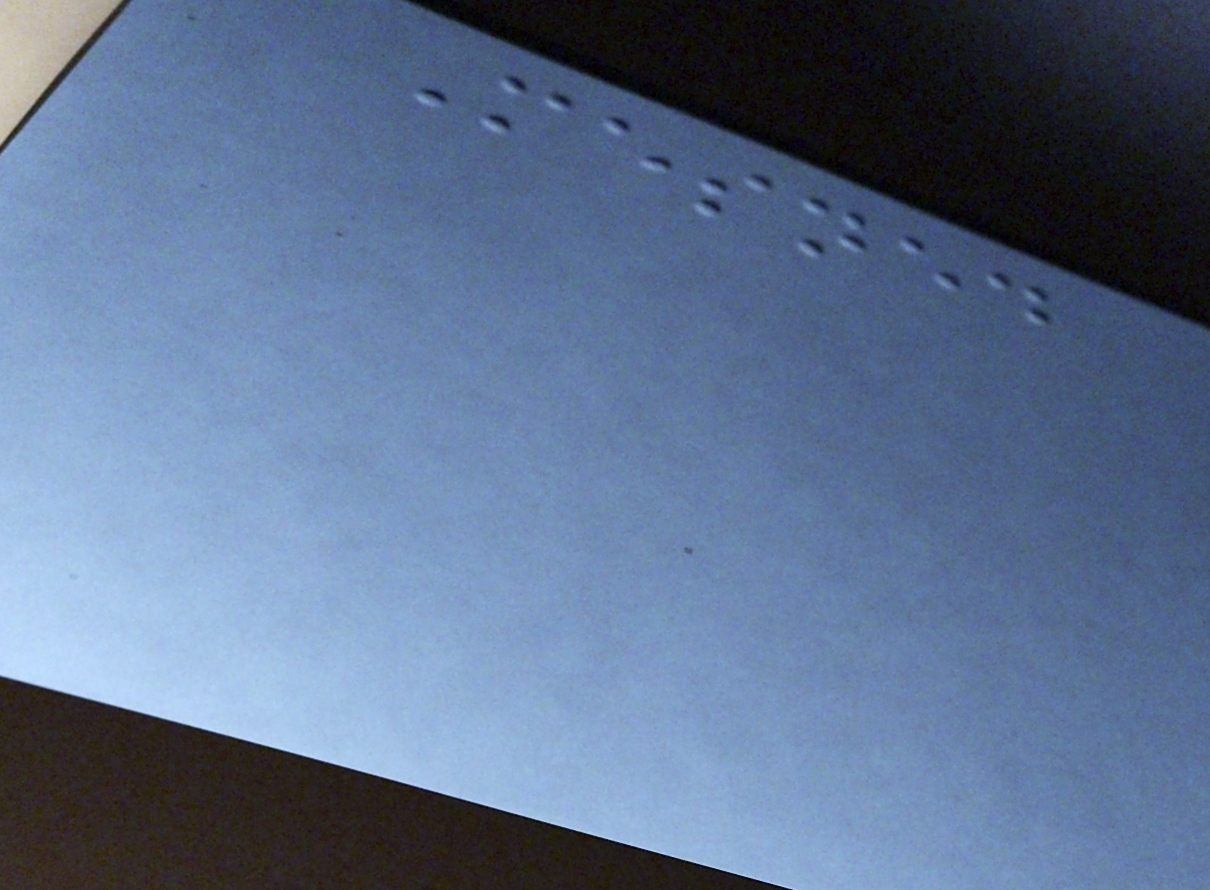Mesned
